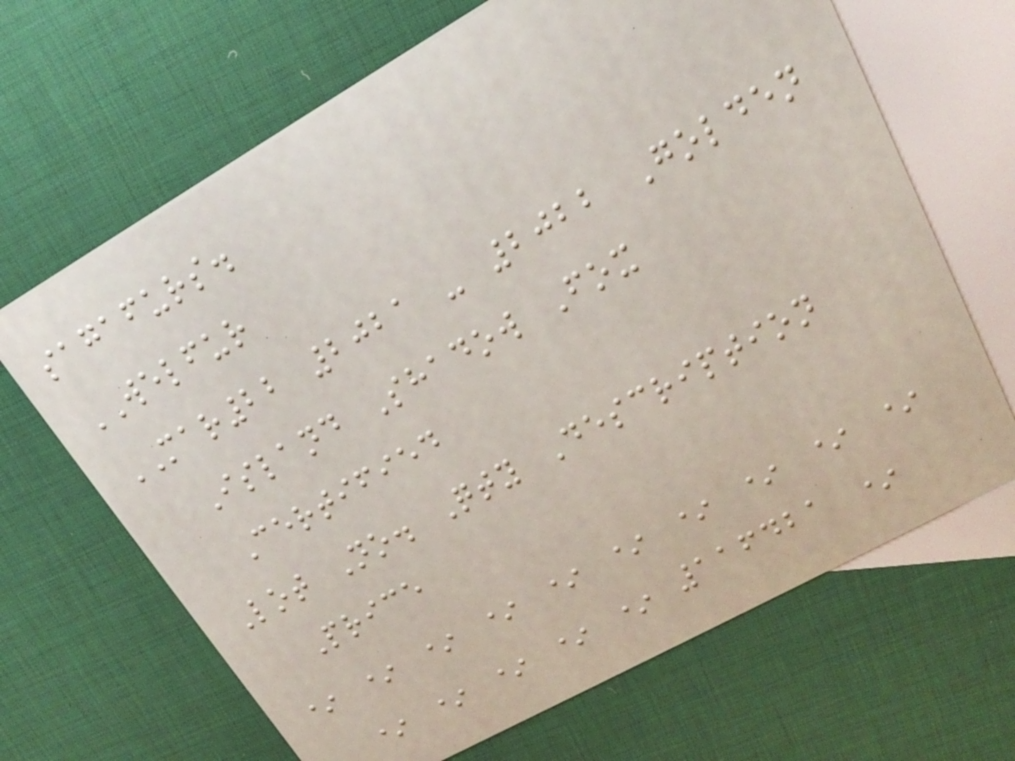sagafurs.
WELFUR
MAR22 2021 - 2022 Golden
Island Shadow Fox
Certified
Lot No. Qty Description
Price
* * * * * * * * * *
* * * * * 116421 *
